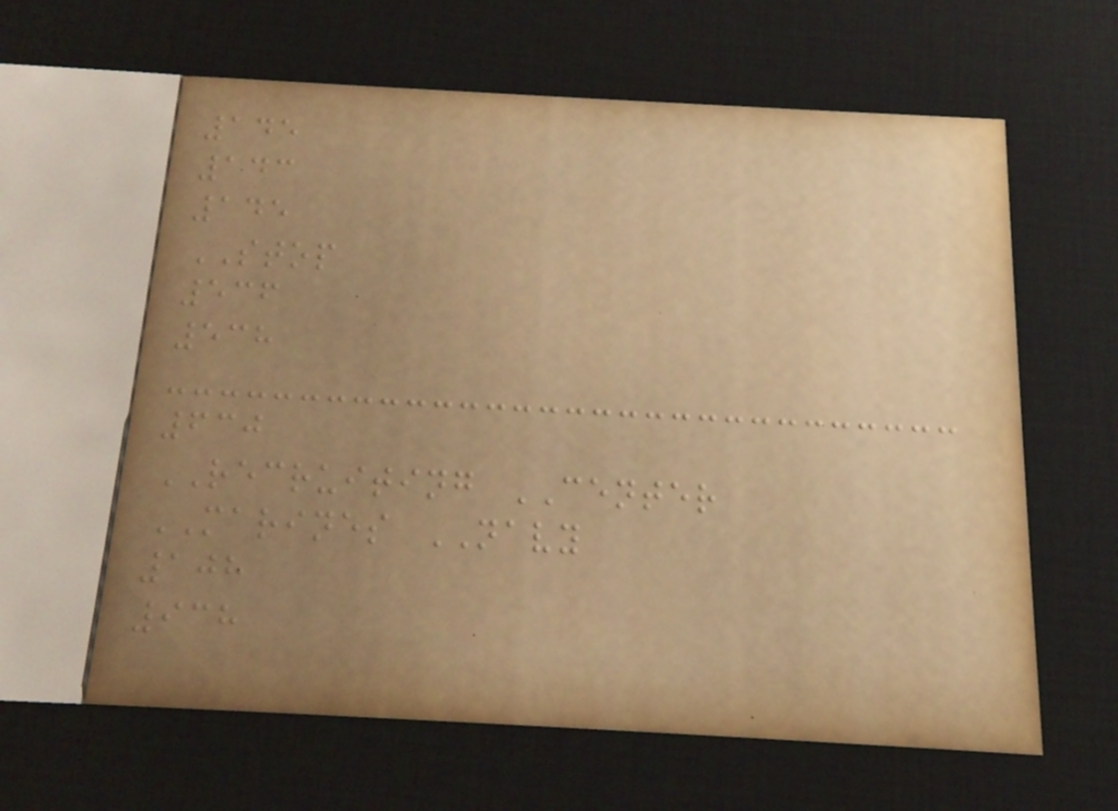145
143
145
STOP
536
538
630
RECRUITING CENTER
MARINES NAVY
108
938
